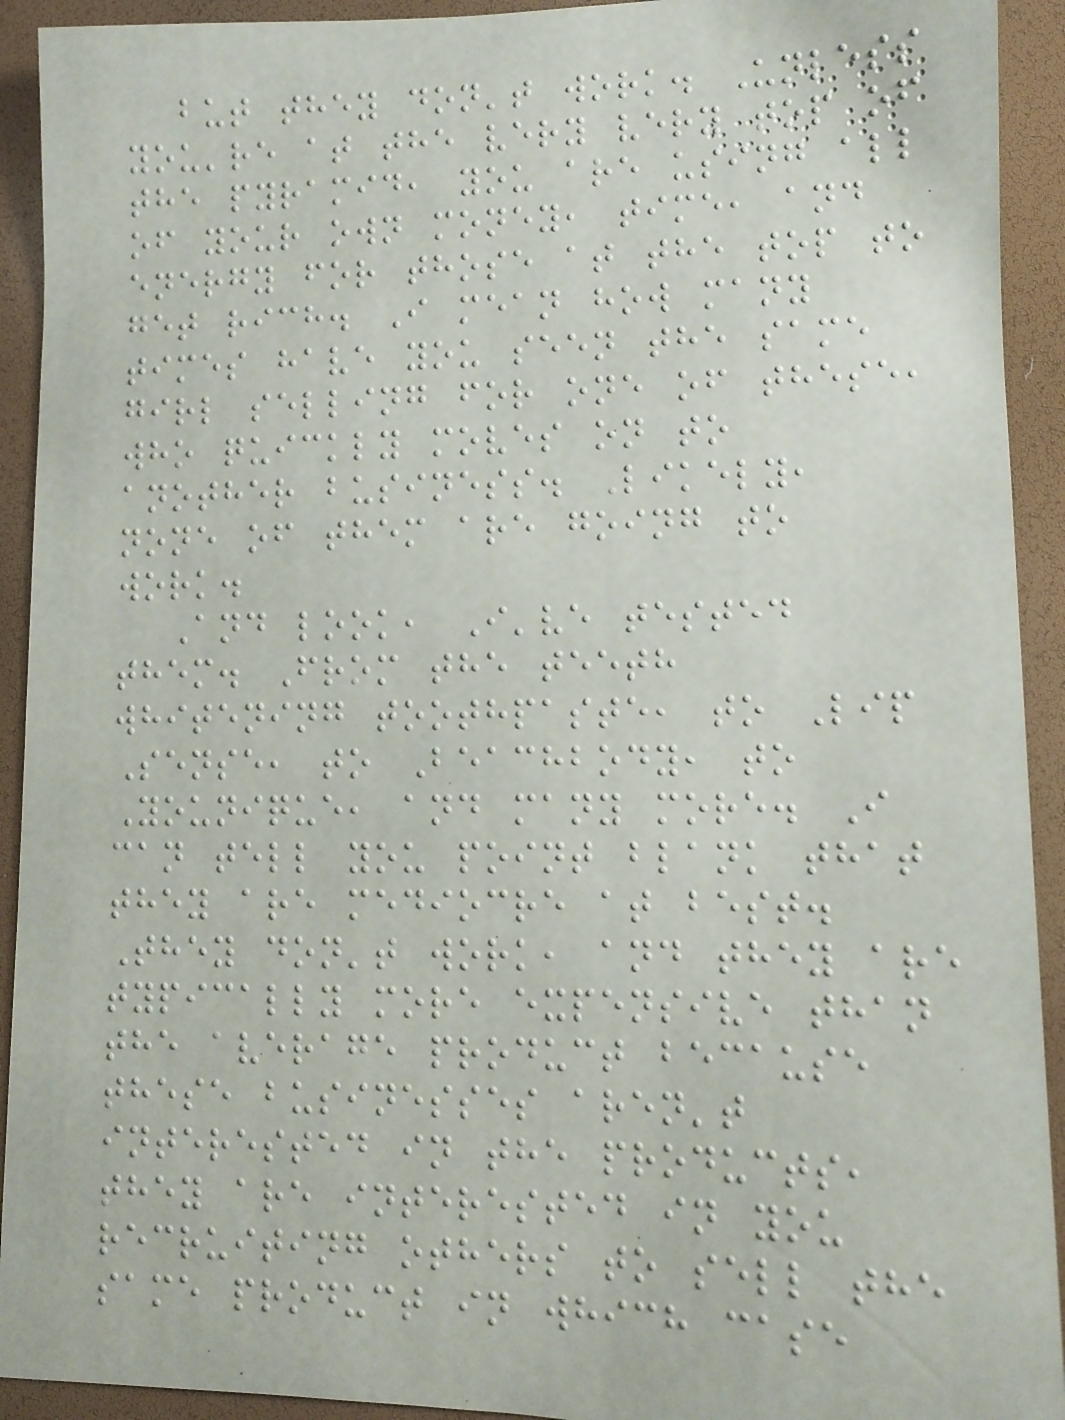but they don't work. Unless
you're at the very very top of
the pyramid, you are using all
of your own money, time, and
energy for those at the top to
get rich. I mean how many
times have you seen the same
girl selling for one of these,
who quickly moves on to
another business. Likely,
none of them are going to
work.
And look, I've tested
them. From the teeth
whitening toothpaste, to Lip
Sense, to Beachbody, to
Younique, and many more. I
can tell you point blank that
they are mediocre at best.
They don't work, and they are
typically more expensive than
the average product because
these businesses aren't
interested in the products,
they are interested in you
recruiting others to sell the
same product in which case
